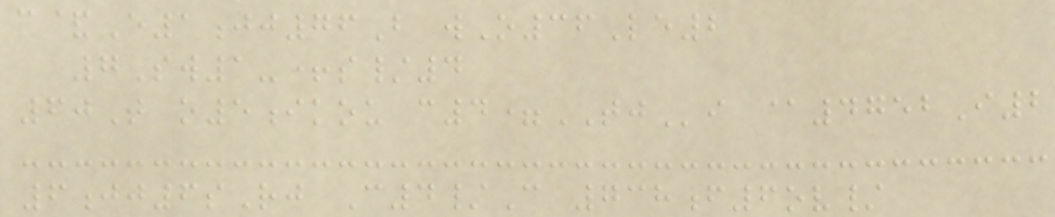c&E1jj76B wO36Le2
7Sw1-+s/4
60T o5ikou c4=TJi @4752I2
6jj6sRj C4/C 738f6ov/
